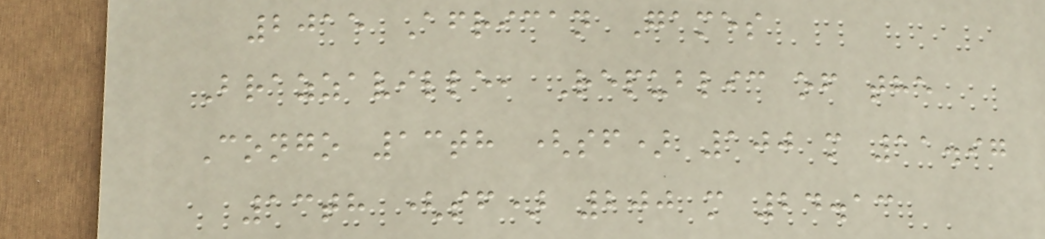2015 African Games
Brazzaville, Republic of the
Congo 13th (sf) 100 m 11.97
13th (sf) 200 m 24.13
